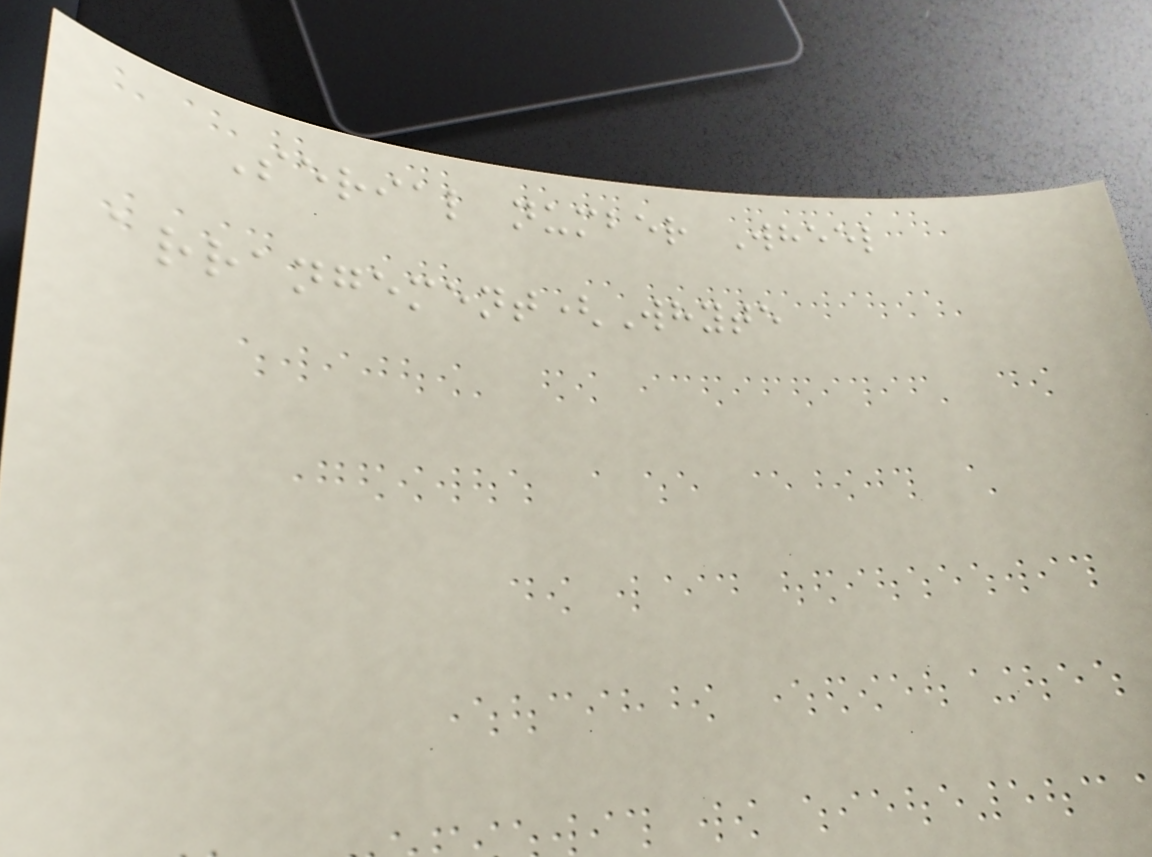Serial number Wheel
arrangement(Whyte
